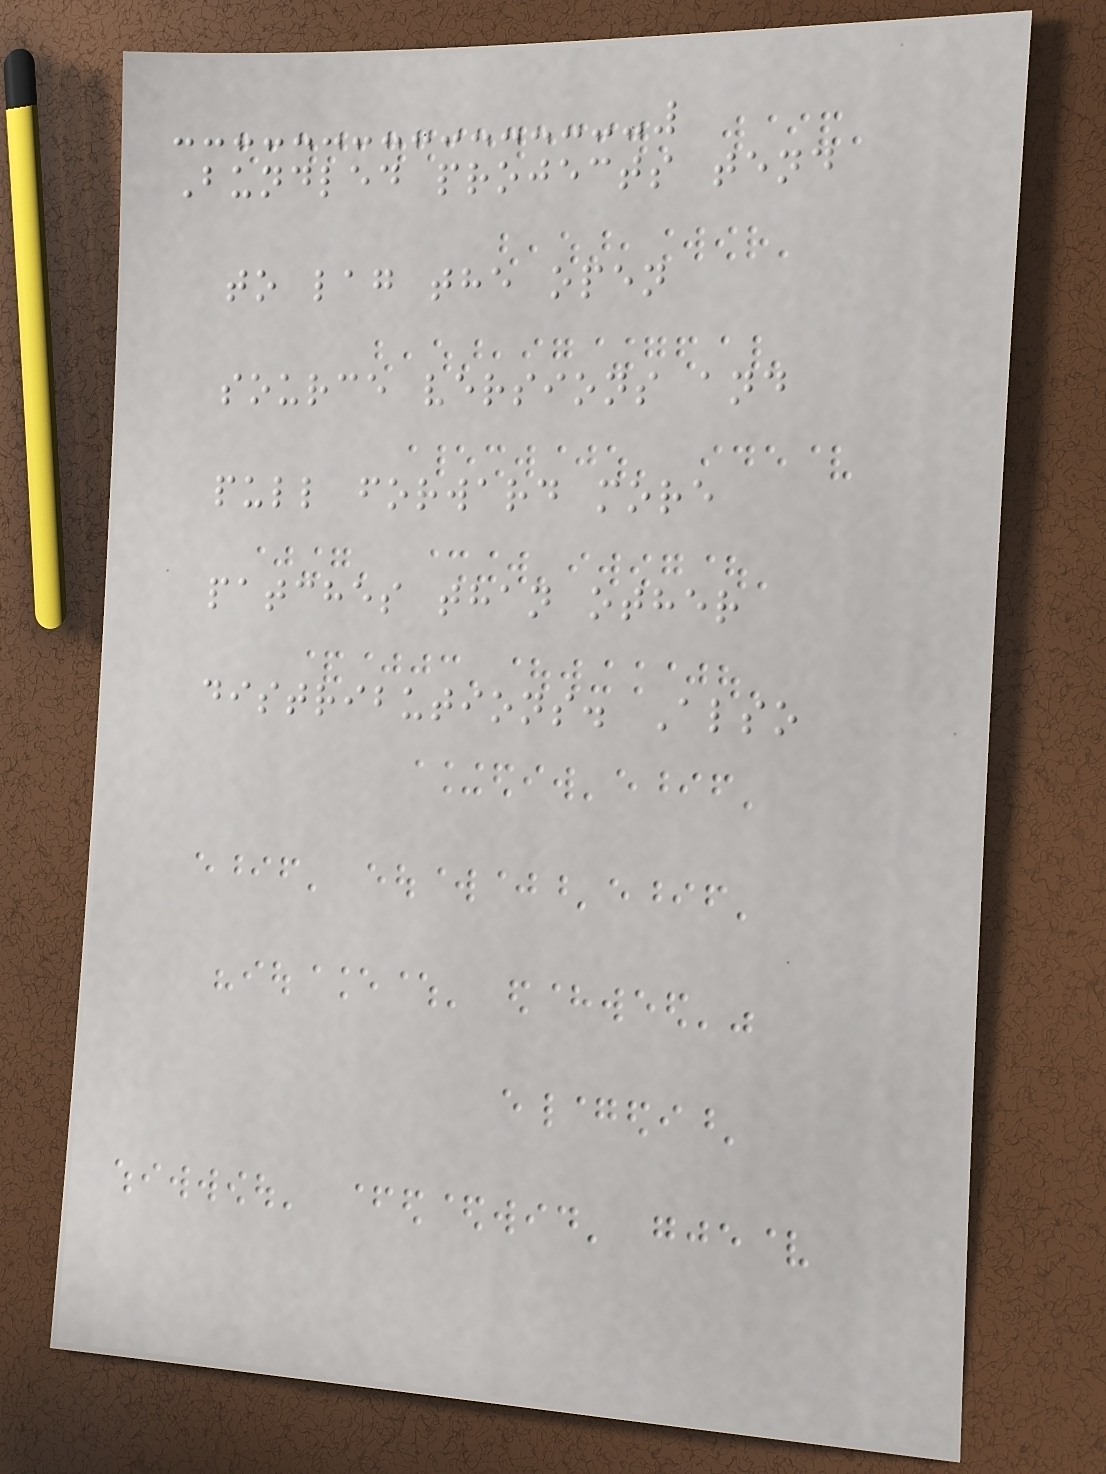Bundled projects tend
to lag the open
source versions and
pull forward more
patches than other
distributions. Also
